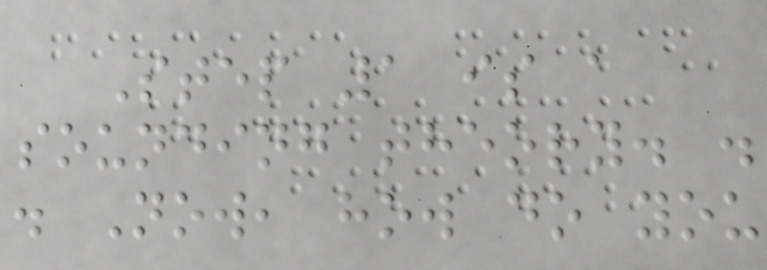Step 1 is a
sounding theory. .
. Now, how do you
